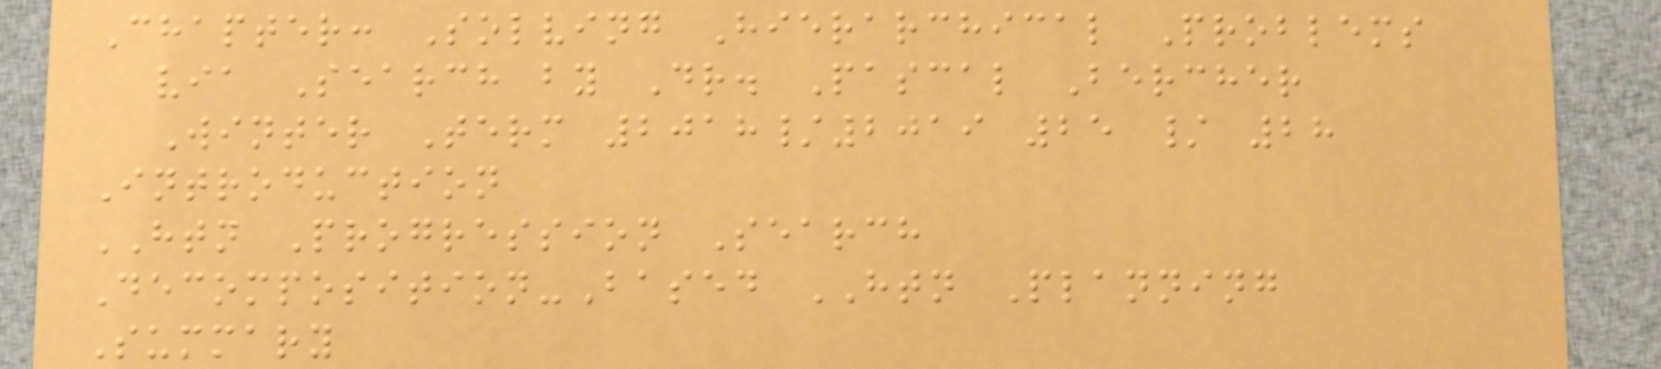Chapter: Solving Hierarchical Problems
via Search by Dr. Pascal Bercher
Winter Term 2018/2019 25 / 28
Introduction
HTN Progression Search
Decomposition-Based HTN Planning
Summary
